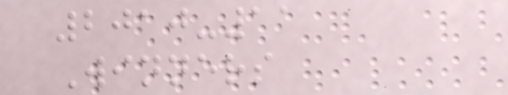2010-11
Winners
